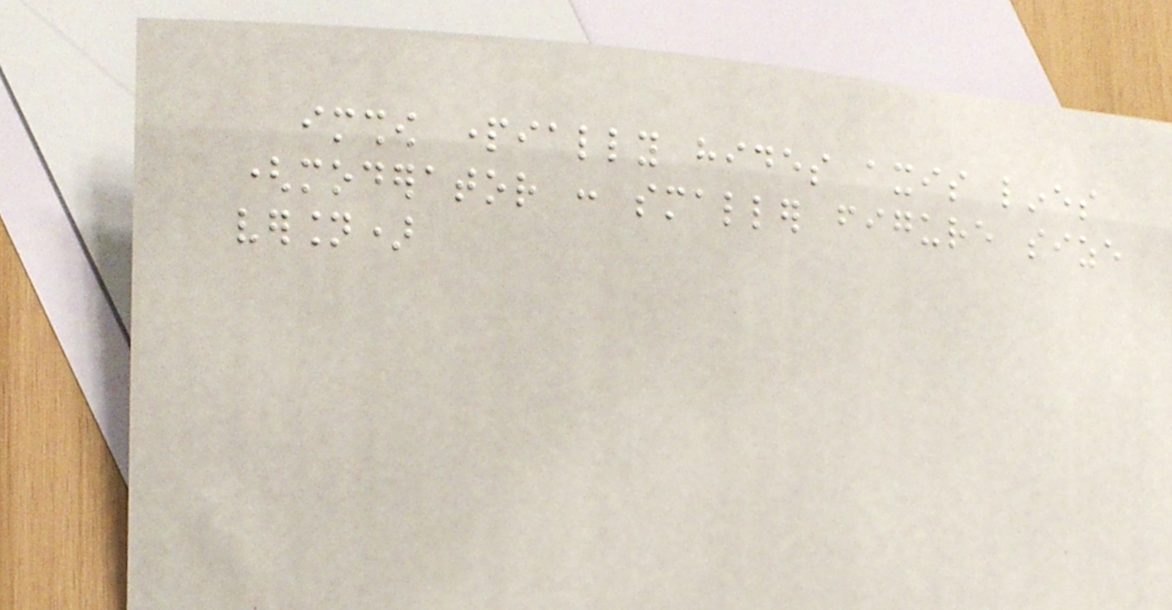imshow partially hides axis lines
(moderator : smaller figure size
version)
